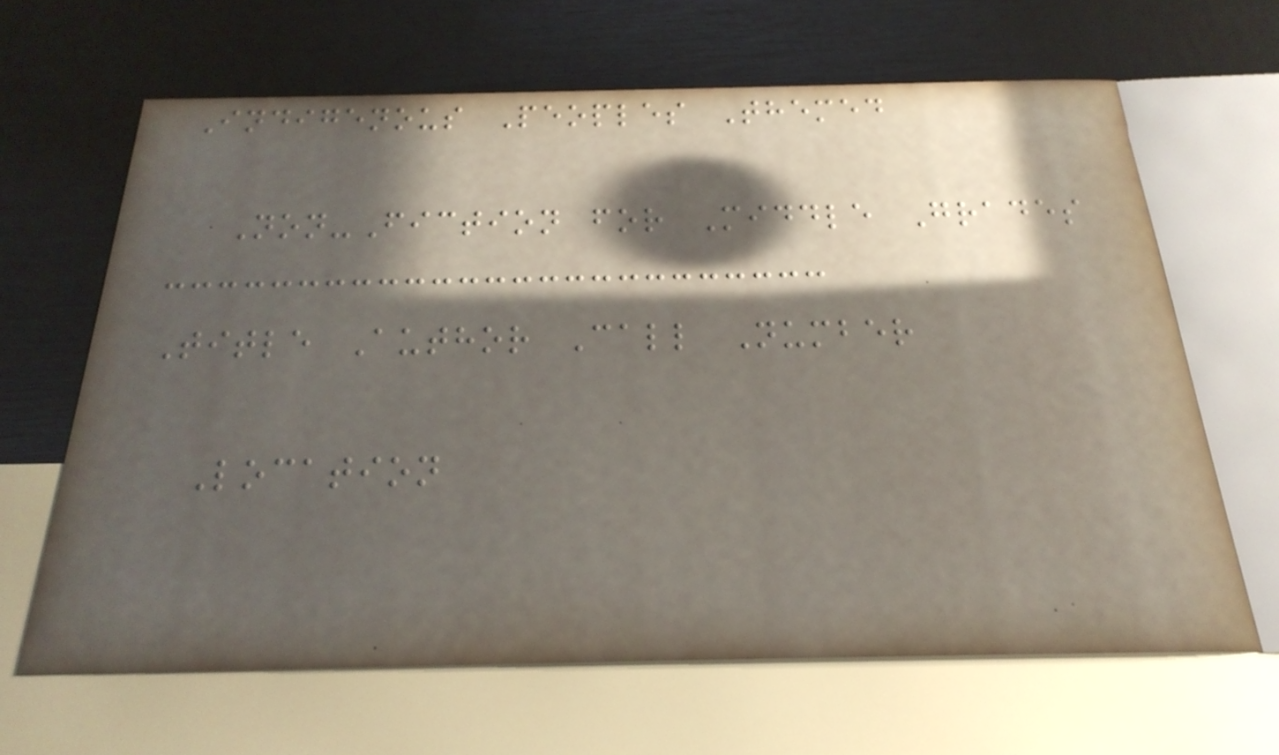Indigenous Peoples Themed
Non-Fiction for Middle Grades
Title Author Call Number
Location
